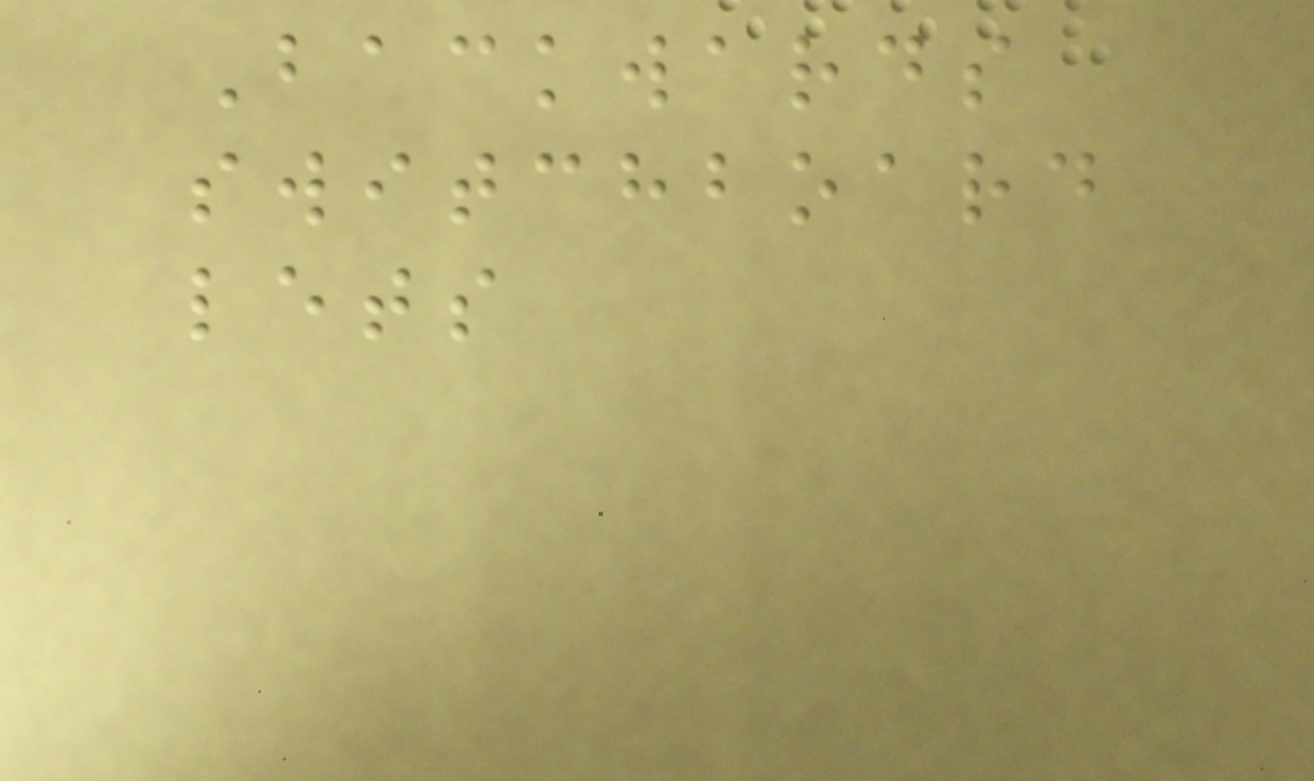Backwards
switchboard
lets
